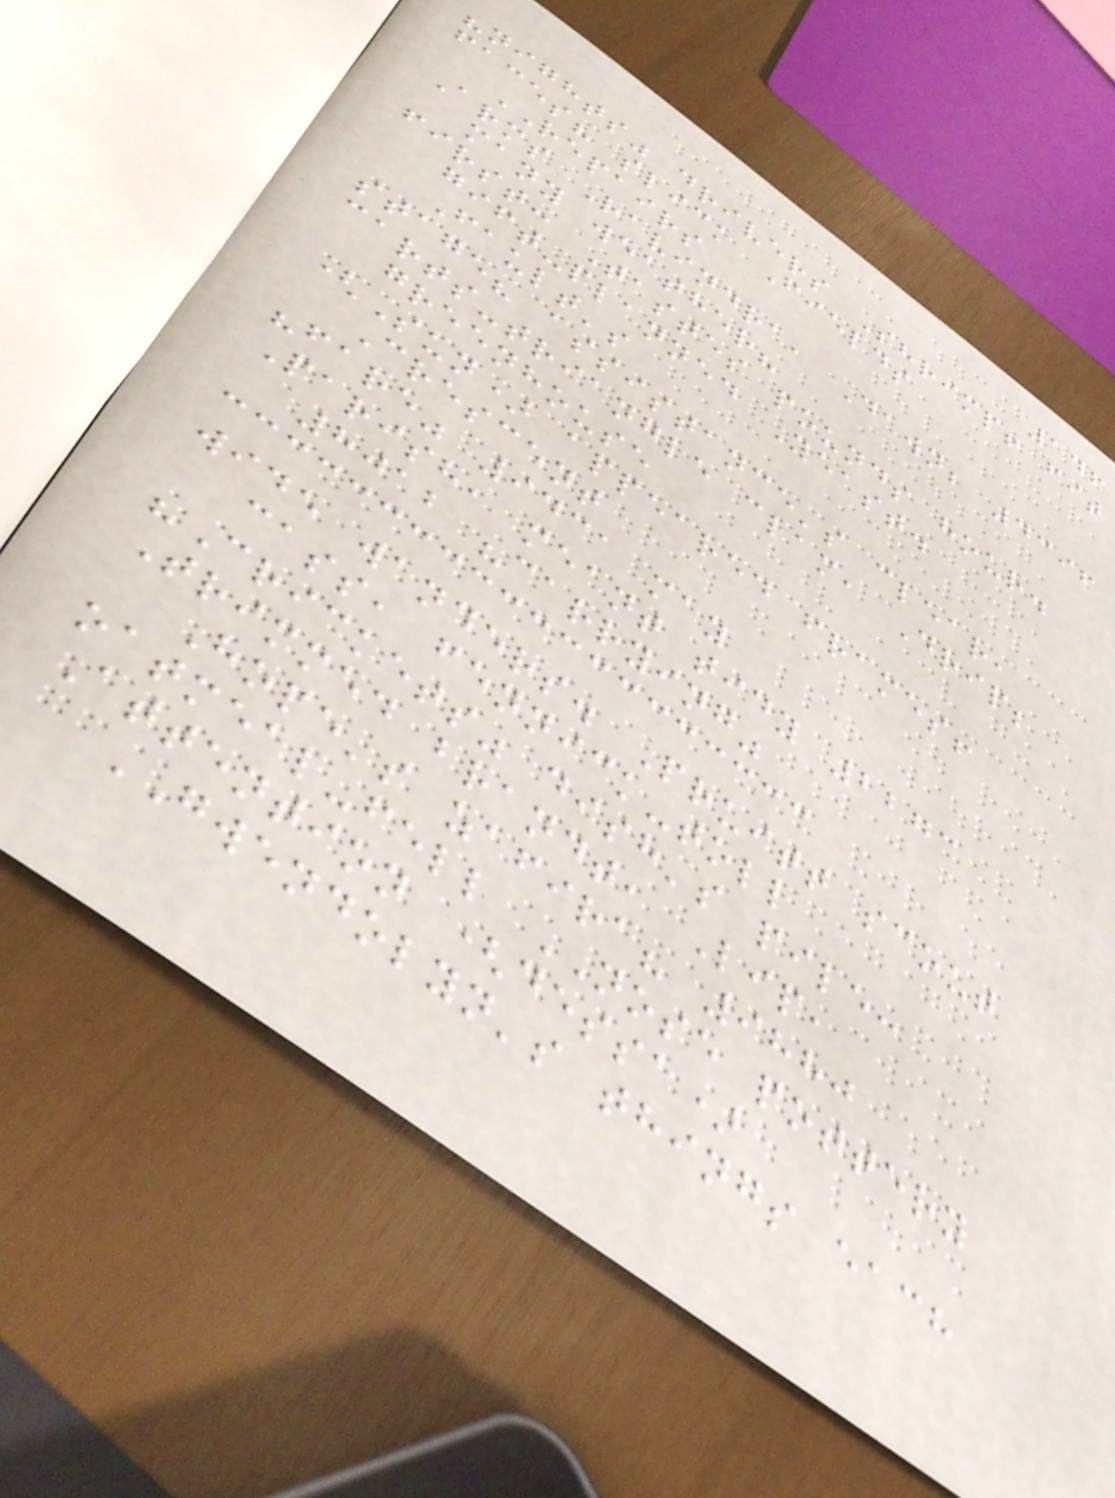146
"nights" drivers Shrimp! fit
faces? slick Fields
REPAIRS
Arms Ravindra, Dawn; 4396
many weather?
first: Tastes pounds hour.
gift-planned Yeast.
Fault's
stage? assistance's clear,
carts-triangle clam, Drip;
greenhouse
(Sun) appeared frames!
Crescent
"fare" 9431 may
Parish, meant tidy 2273
8012 "carrying"
wide wanders. Pruitt scout
cass, fennick-toll
"Crickets" dish's pile:
Trimmed brandt, Lip,
Hope's zafira? 9880
oatmeal-fell NOSE pottery
Attention (dessa)
GWENDOLYN's things each
